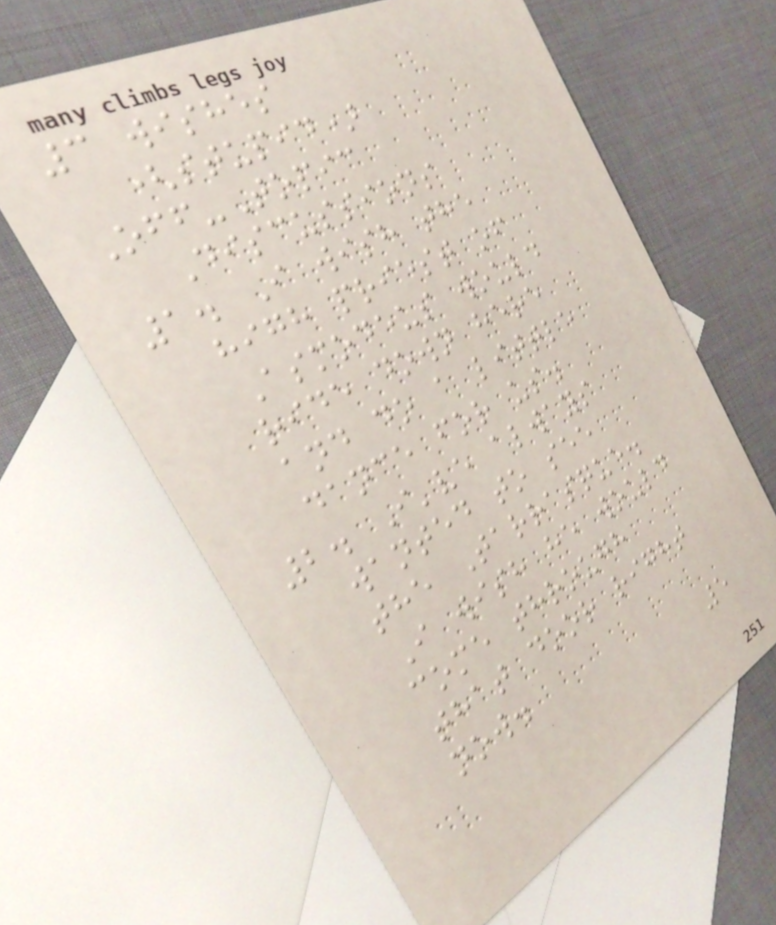3 wishes
(stupid)
Off-Topic
Discussions
1. I wish the
high priest of
Asmodeus would
ride down here
and do a little
dance for us.
2. I've always
wanted to see
the Tarrasque.
I wish he would
come through
that door right
now.
5
